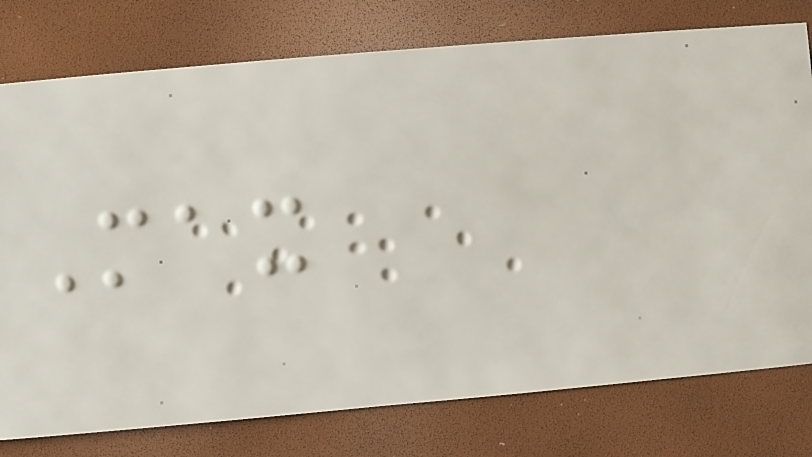Max
